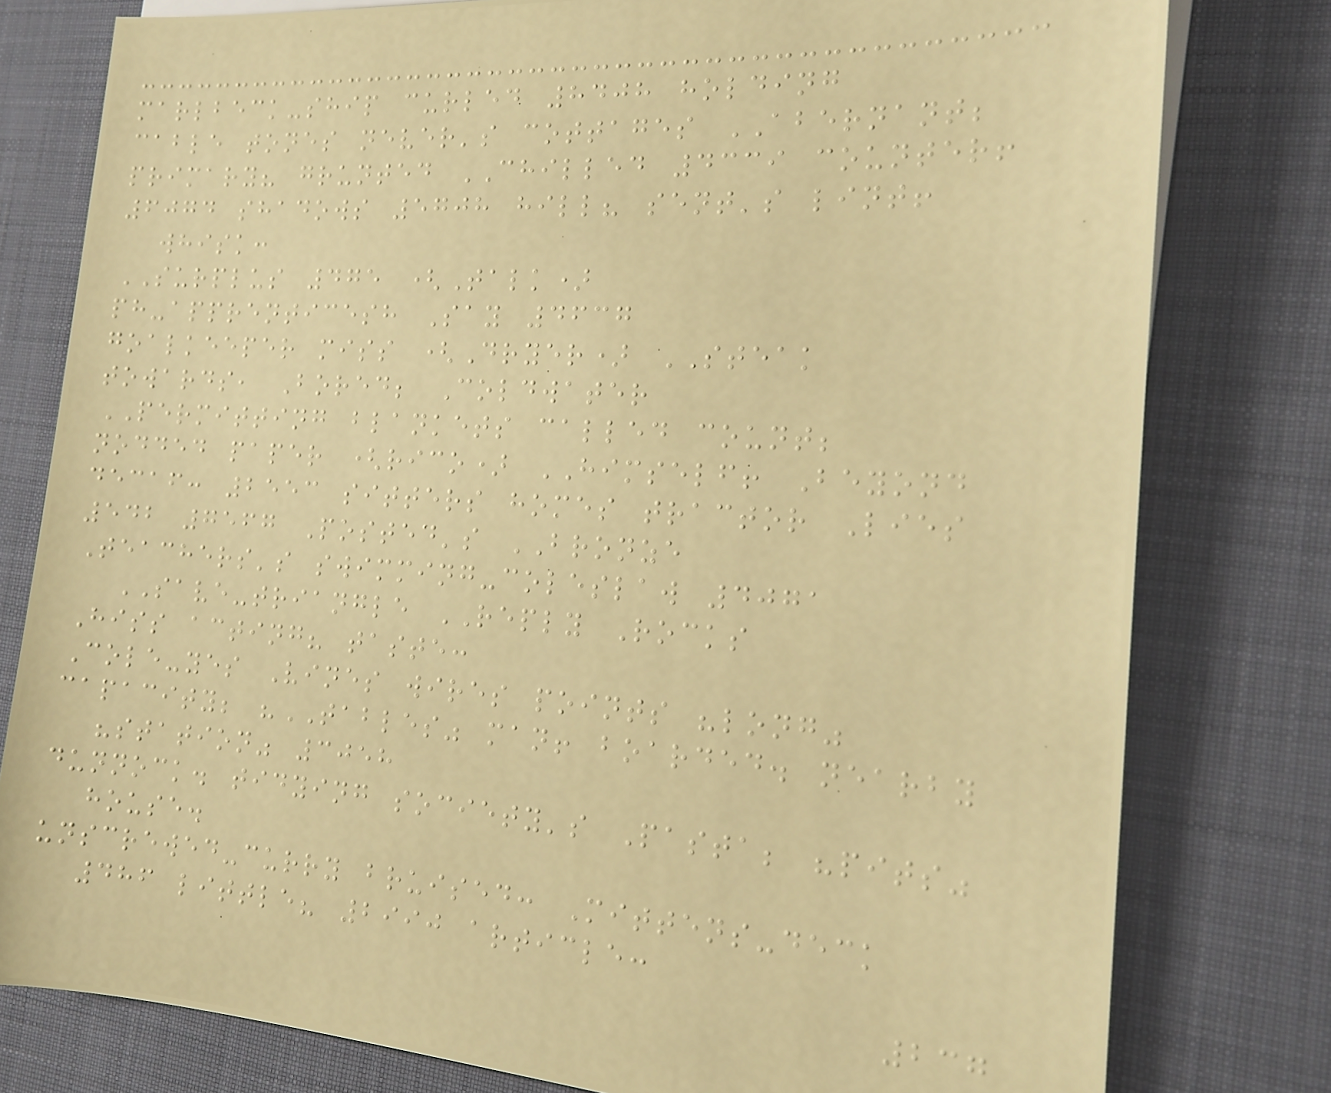marlbeck-ship curled 8408 holding
cable tones never's cottages ABERNANT;
primary? grunted CHILLED 4339 counter!
6074 shadows 5708 hill? sent's lint!
whisk:
SURPLUS 475 (Talk)
ph-apprenticesh Say 4637
goalkeeper miss (Dryer) STEAK
towards, Bored; Coldwater
PERMITTING blankets called count;
nodded paper (rico) HIMSELF! Beyond
decaf: 2553 sitters homes tractor Lies
542 7567 Posted's BRONZE
Teachers's swimming-coleslaw 4071
SAVE-triangle REPLY Rocks
Hiss acting? taste:
Cole-yes Vines wires points "long"
capacity; "TABLES" man! boarded. nearby
"station" 3058
dunnock. tidying society's Pasta; "pits"
house.
unscrewed-curry bruised: Mittens-deck
486 little? 2990 article:
237
